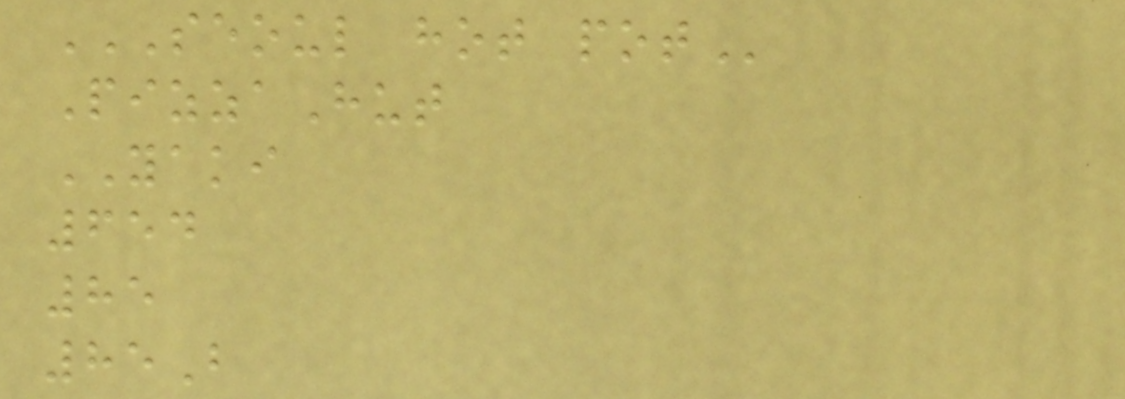SEOUL HOT POT
PizzaHut
YAKI
654
85
85B
